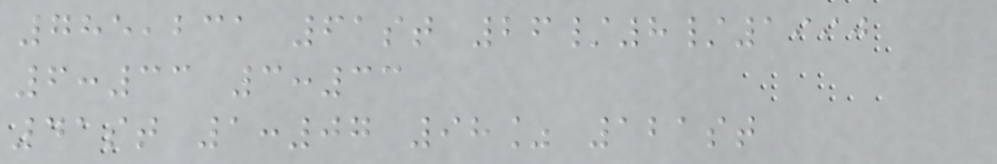785,231 61st 26/8/1990
6:33 3:33
41st 1:07 98% 121st
